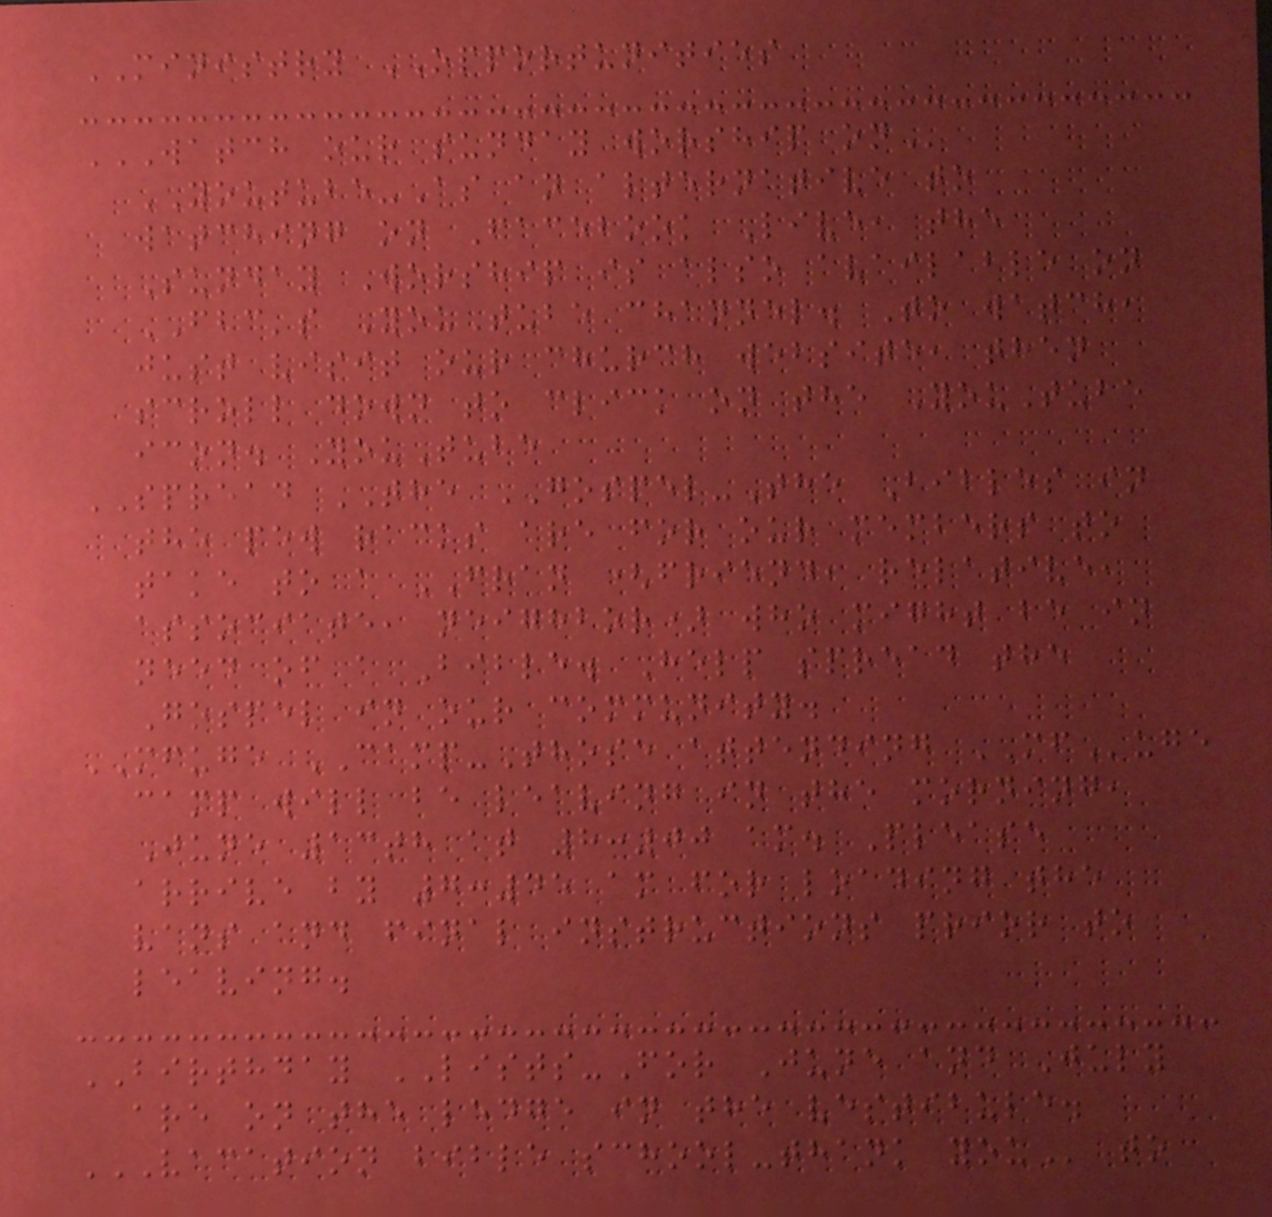MINISTRY OPPORTUNITIES
WATCH OUR SUNDAY WORSHIP ON
YOUTUBE-As an alternative to
watching on Facebook Live, the
Sunday Worship is also available on
FBC's YouTube channel. To watch,
just visit our church website, then
scroll down to click on the YouTube
icon. YouTube
SPREAD THE GOSPEL-The Bibles in
the pew racks are for our members to
take to a FRAN (friend, relative,
associate, neighbor) who might be in
need of a Bible. Help spread the
Gospel in our community.
MFUGE CAMP-Those attending MFuge
camp will be leaving in the morning,
June 13th at 8:00 am. Please
arrive by 7:45 am for loading the
vans and final instructions prior to
leaving.
BIRTHDAY LISTS-For June and July
are on the ledge in the vestibule.
VACATION BIBLE SCHOOL-THANK YOU to
